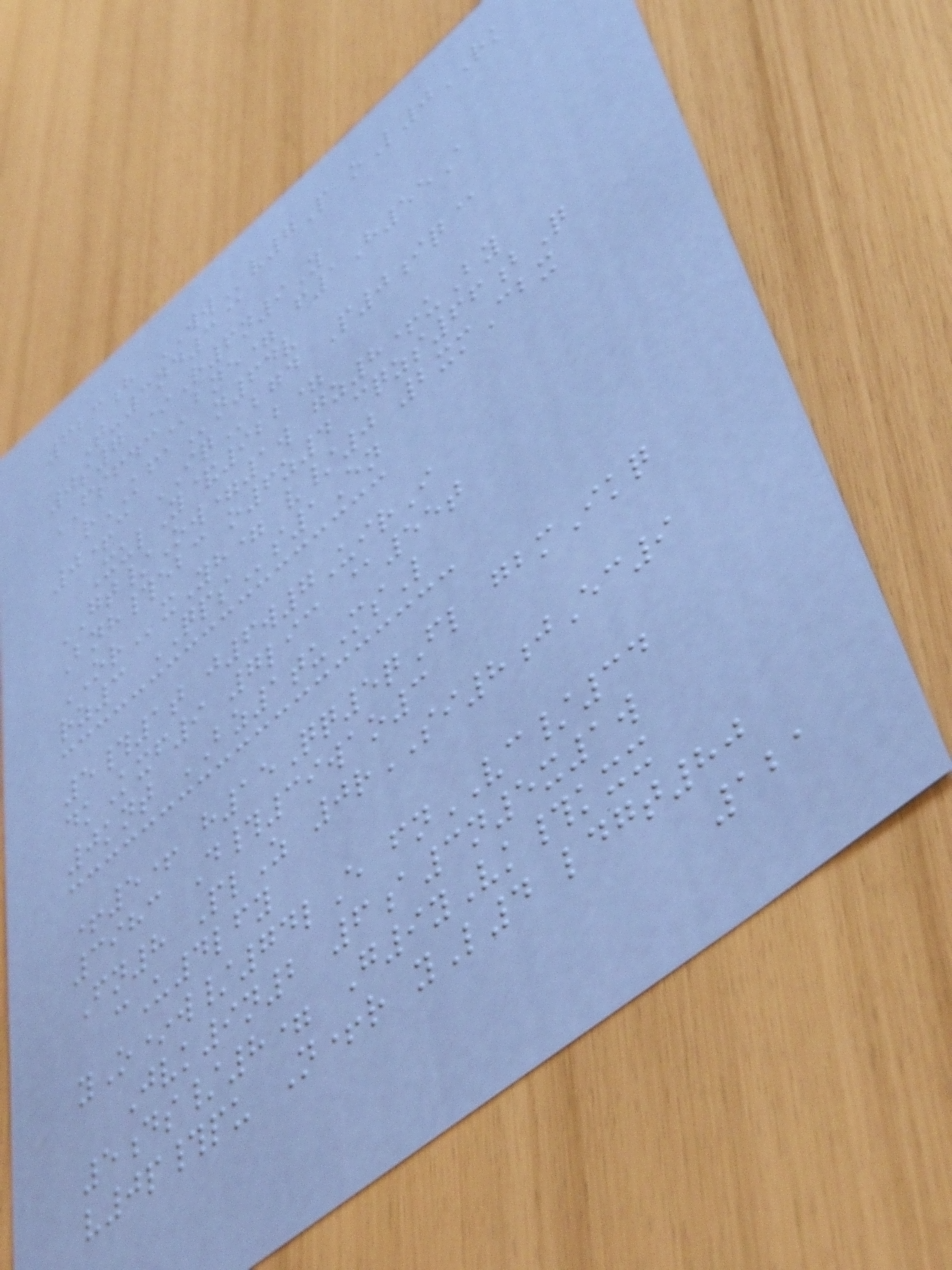623h WWv7P oL0RK
T-3nd3@
0s7 *R6n9Y
FSFDCbne= f1H55A
rKFAn64v
0+c IQbgd P0iq@
XulY&922=
GT/Ow=1w gz8+uBy
Bnh#ebc o6z4 cqzs66bQ
ORxYh= v/0 2xmCbx
rz3 QPSs1En
5#1t j6w7UirI
dkKxf9 7lic @55t
0knt BZ1tuMsL
+5+ h15Qq5qFl gbmIkq
3983 D#39wao3
Fn8 PlZ 0rSI8jEc9
cU4lfy
yO*w/74lE fnVC/34
Jvk9n2 6a3n5x1w
5ds/8= G9yVk#kxx
v0p#pu N+r yL4 ldgt80
121
